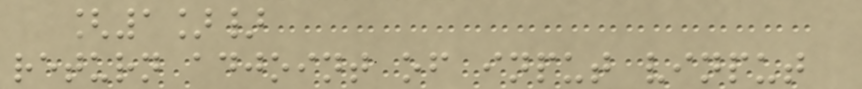[1]}
return adjoint of input vinput
